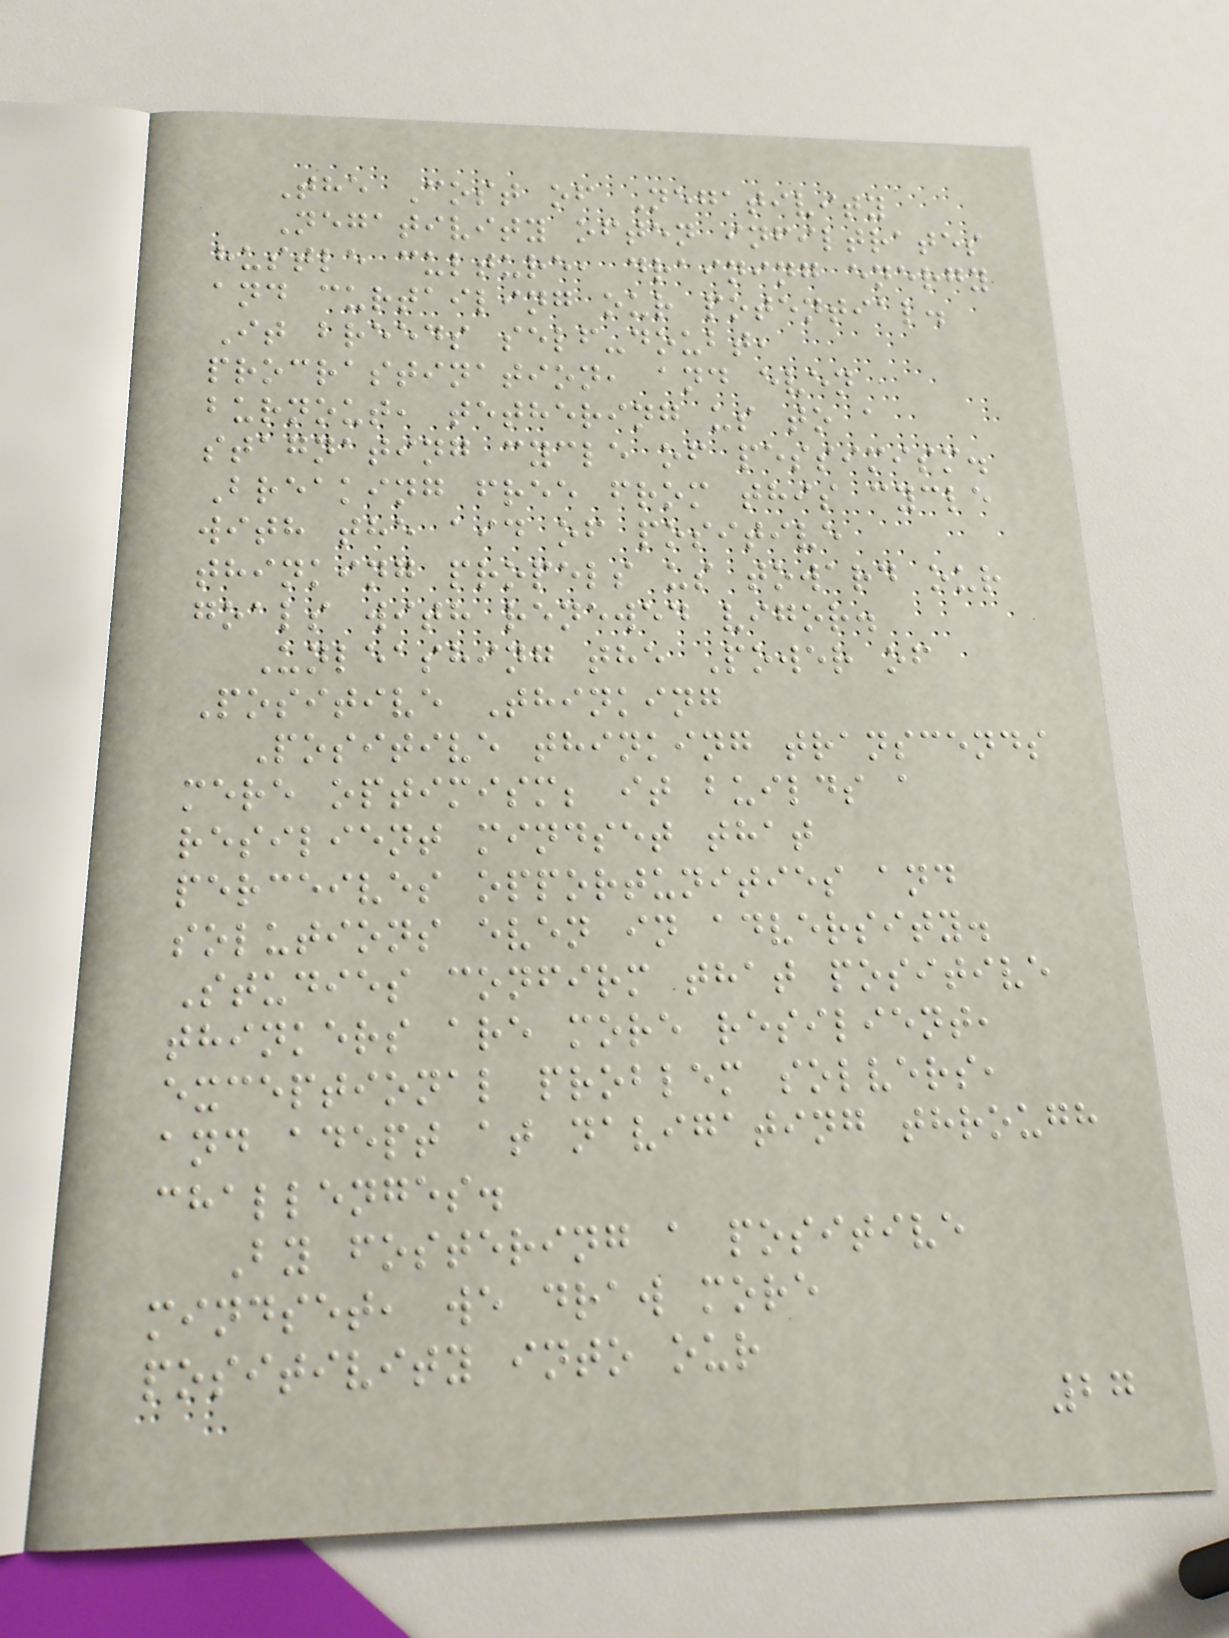The Cost of Negativity
Negativity often infiltrates
hustle culture, draining energy
and curtailing our potential.
It breeds self-doubt,
procrastination, and even
burnout, tethering us to a
stagnating cycle of pessimism.
Breaking free from this cycle
with the aid of positive
thinking propels us toward our
goals with renewed vigor.
Unleashing the Power of
Positive Thinking
Positive thinking transcends
mere optimism; it builds a
resilient mindset that
perceives opportunities and
solutions even in adversity.
Studies confirm that positive
thinkers are more resilient,
exceptional problem solvers,
and adept at navigating through
challenges.
By fostering a positive
mindset, we draw more
positivity into our
27
